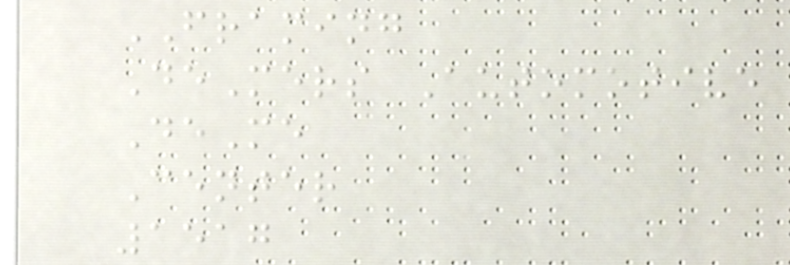FRAMING
DeMers Automotive
DeMe
Center
1517
